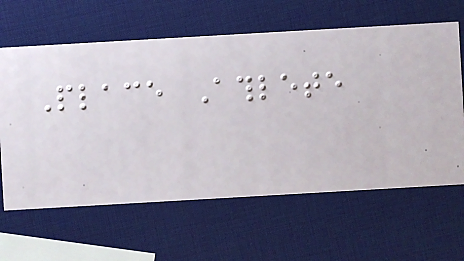Place Athlete
